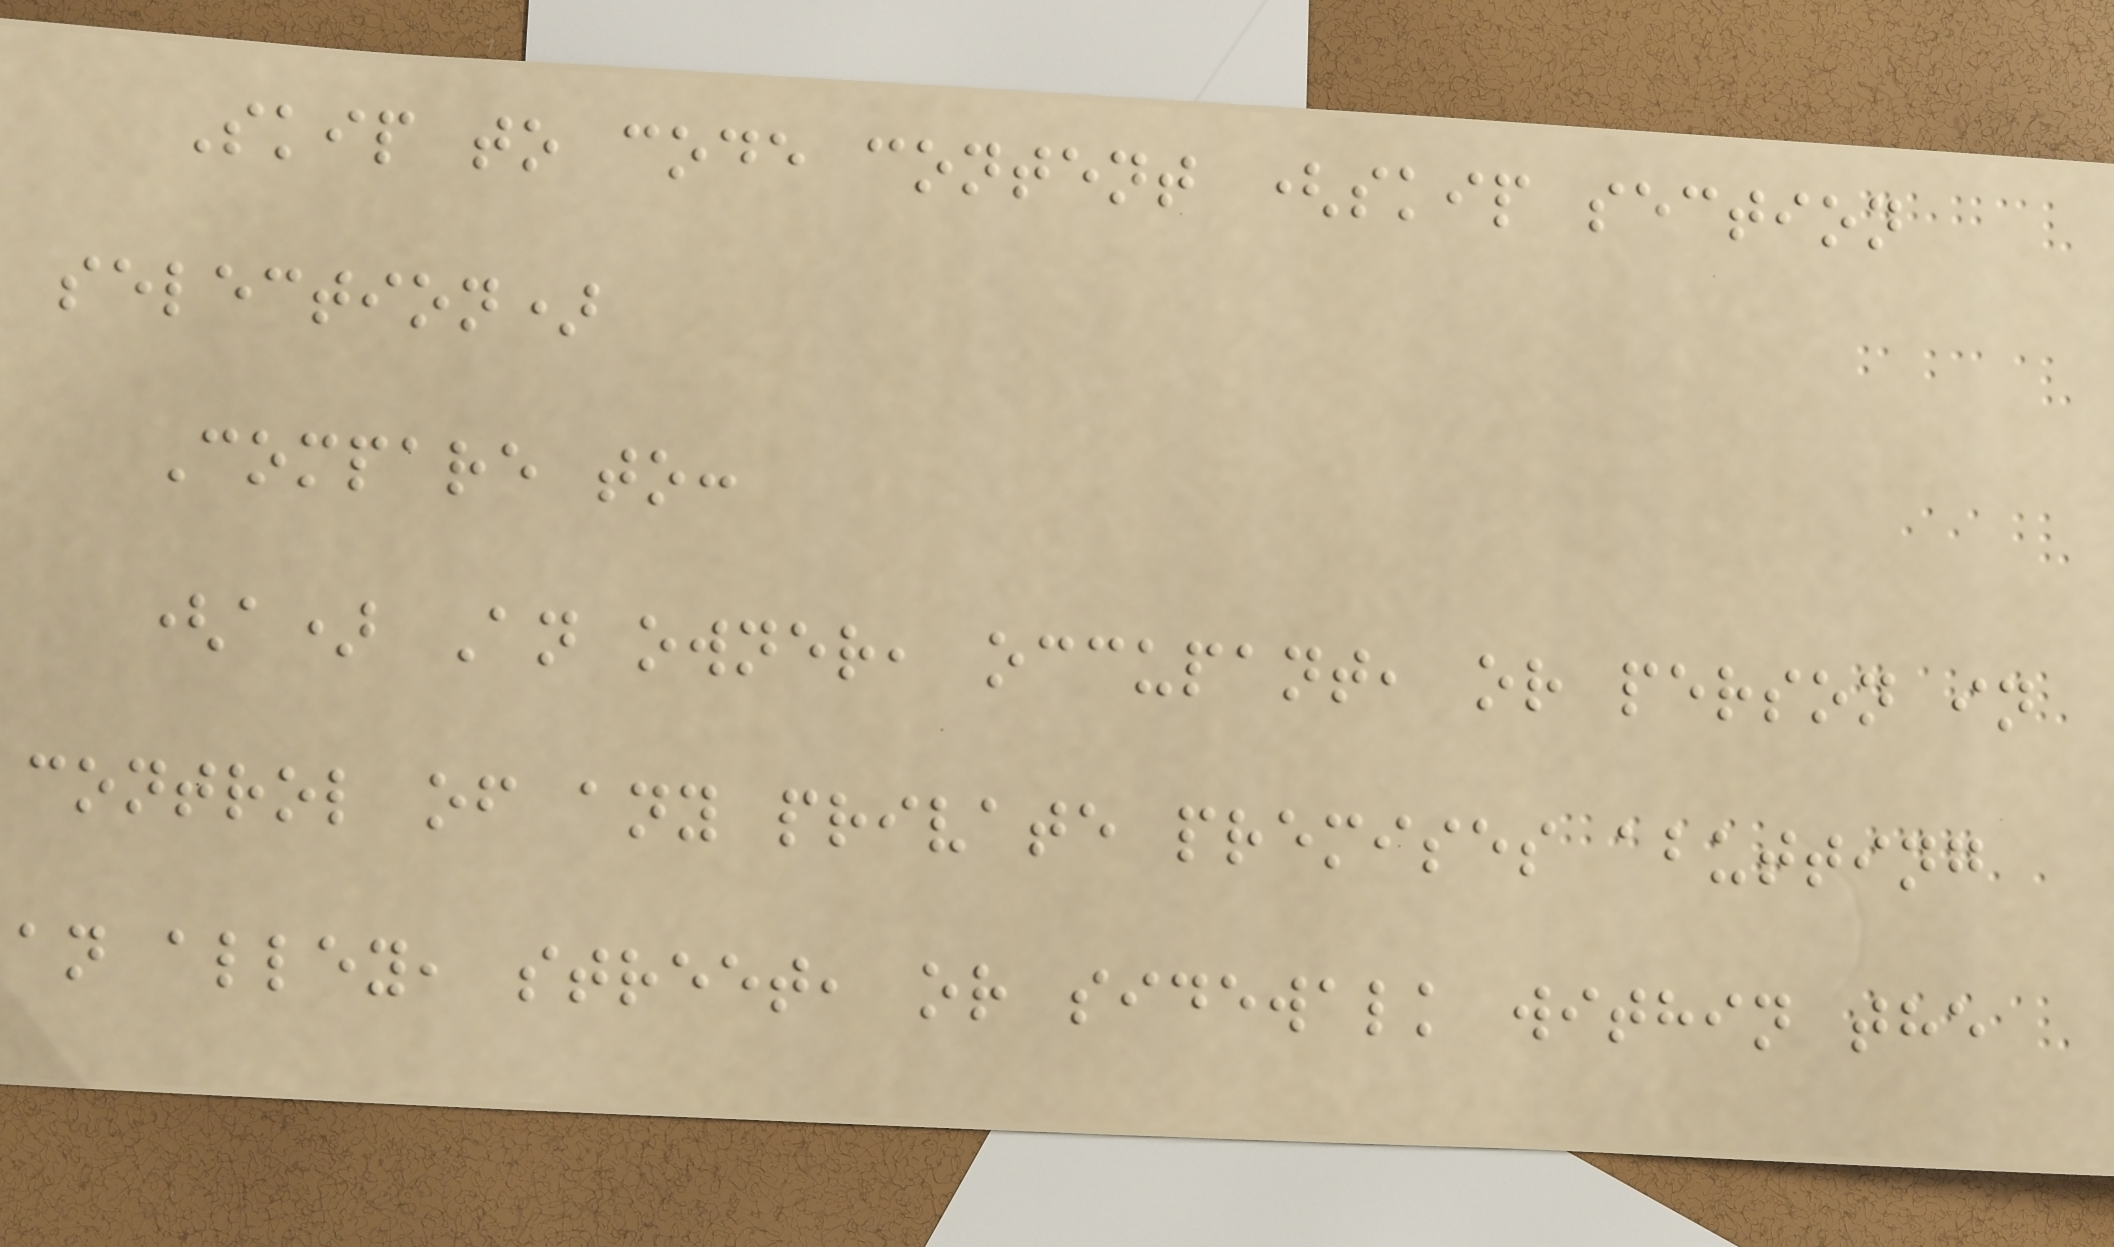Skip to code content (skip section
selection)
Compare to:
(a) An owner, occupant, or person in
control of any private premises abutting
an alley, street, or sidewalk within the
